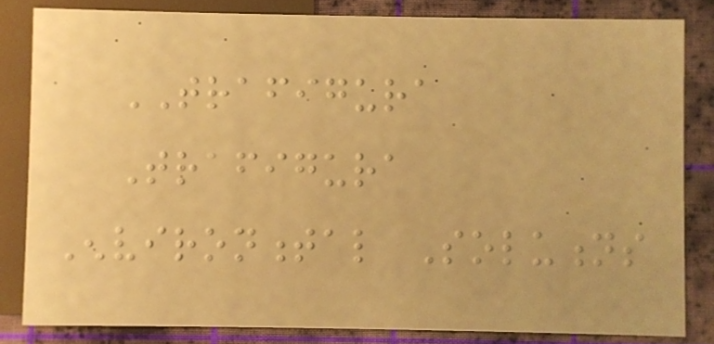TRAFIGURA
Trafigura
Environmental Solutions
